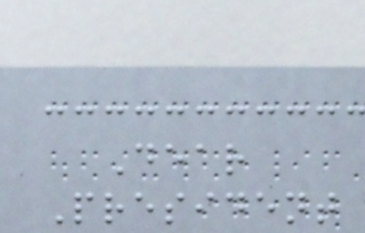Dear
President
